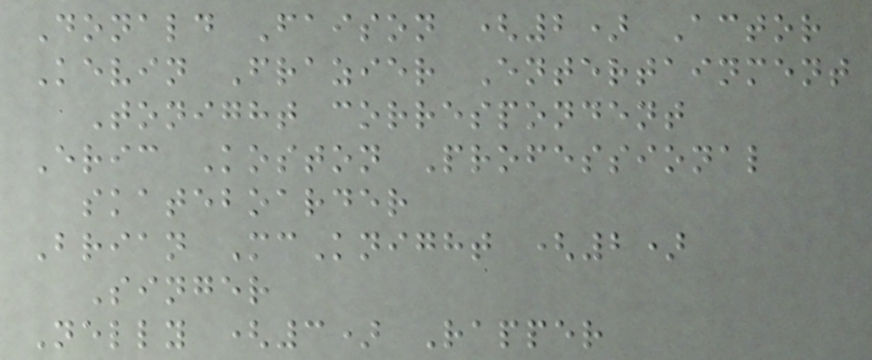Donald Faison (2) Actor
Kevin Frazier Entertainment
Tonight correspondent
Eric Koston Professional
skateboarder
Brian McKnight (2)
Singer
Nelly (3) Rapper
